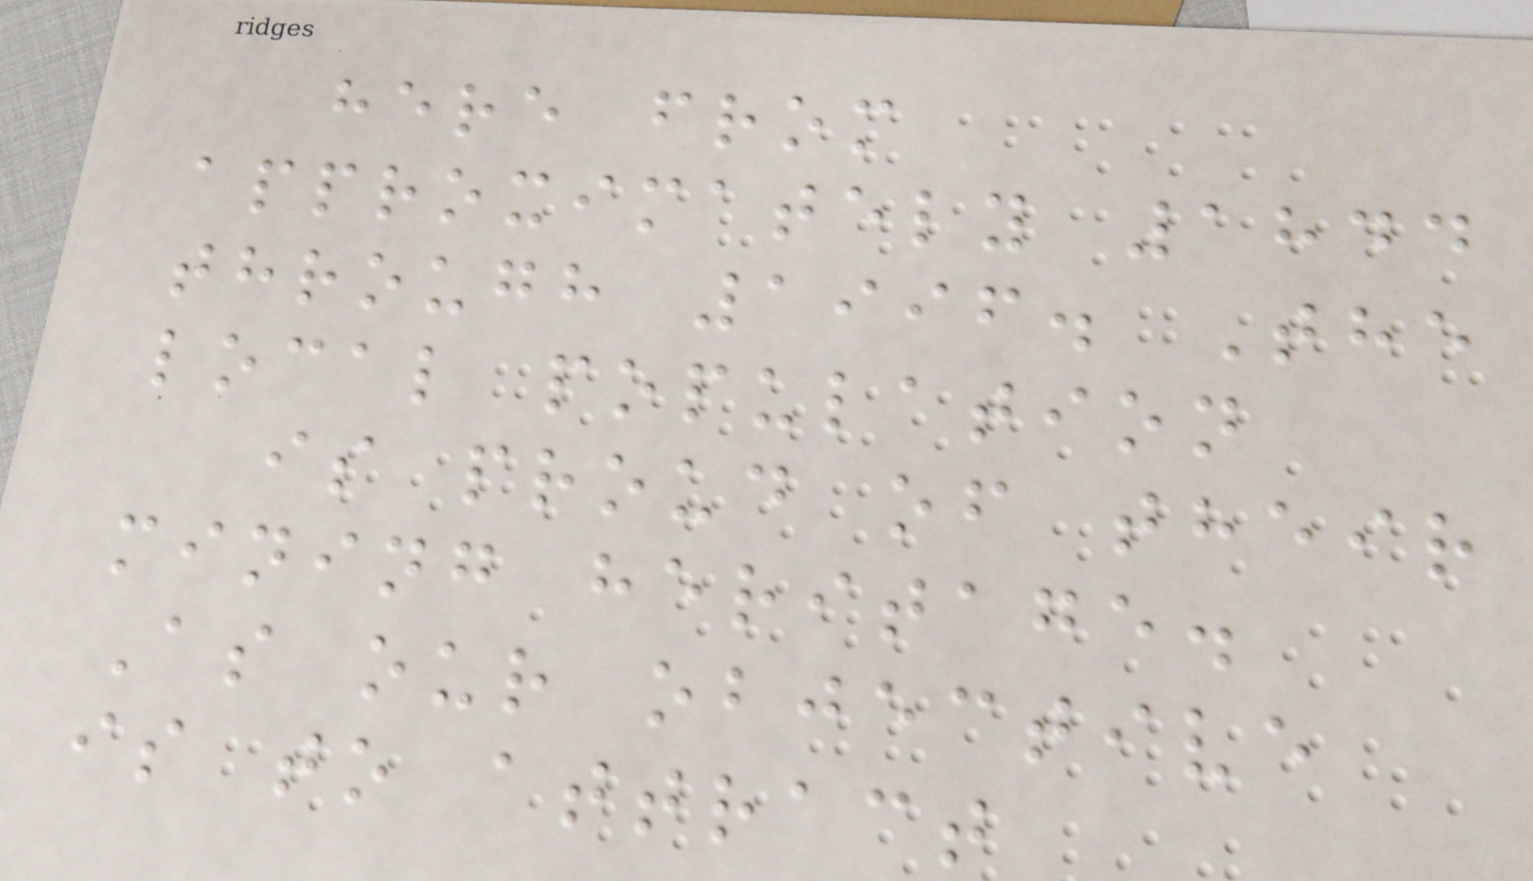here from
approximately 1844
through 1996. The
local population
is proud of their
mining heritage.
As our objective
is to attract
